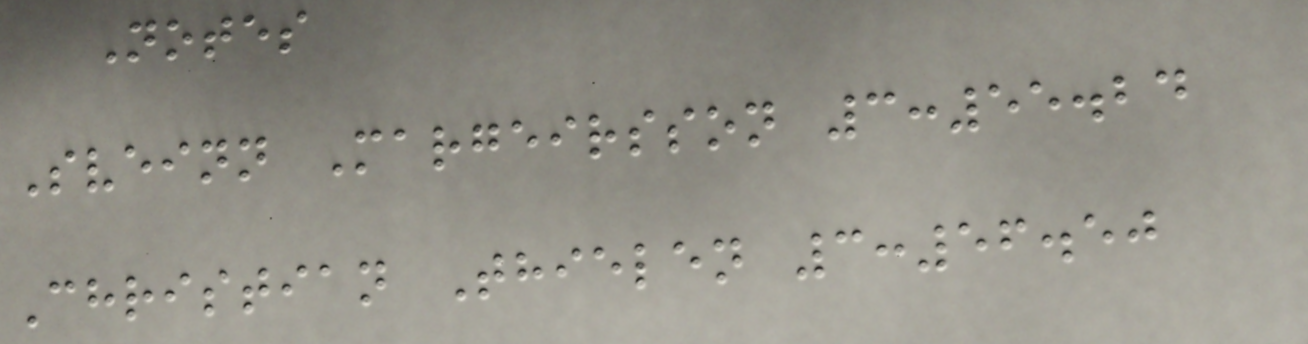Notes
Sveinn Margeirsson 3:55.24
Christian Thielen 3:56.50
